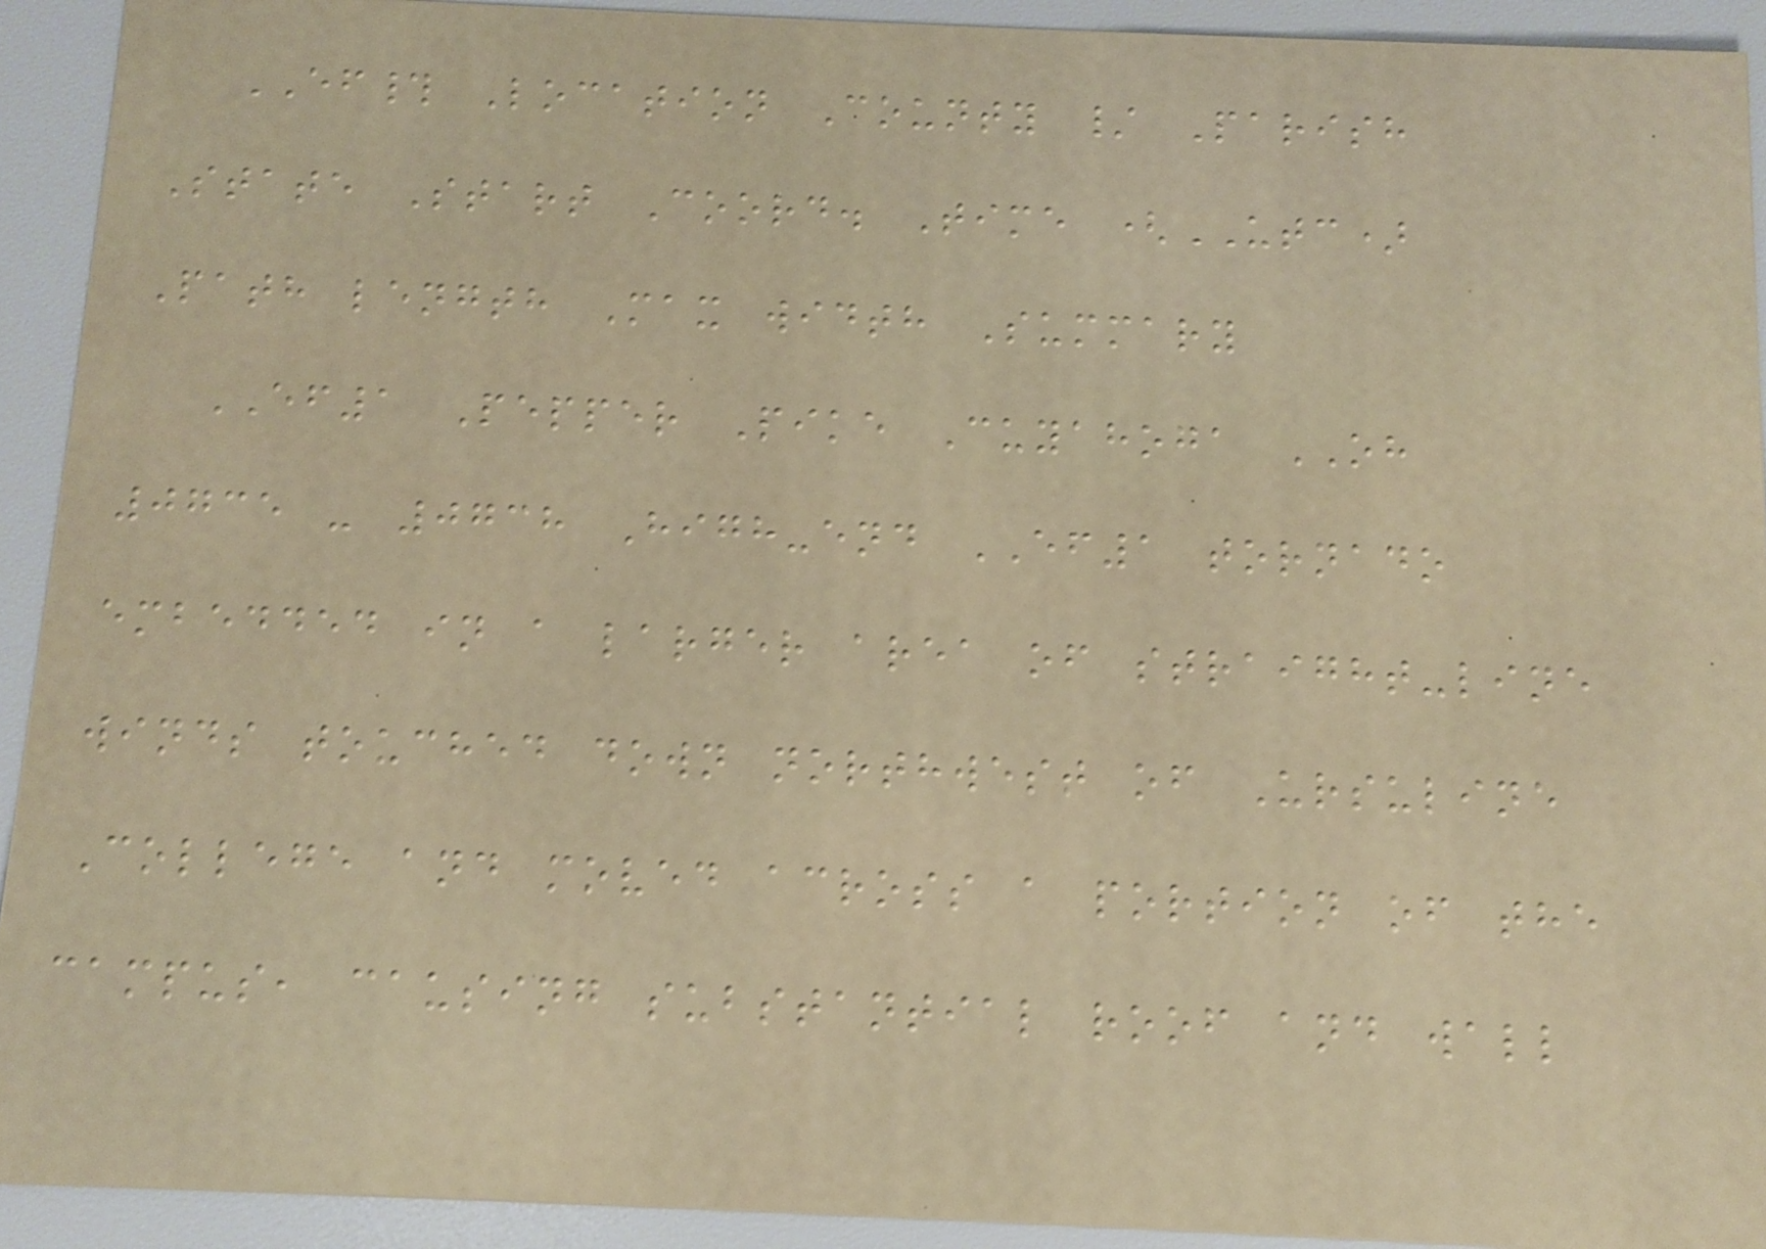EF# Location County / Parish
State Start Coord. Time (UTC)
Path length Max width Summary
EF1 Pepper Pike Cuyahoga OH
0735 - 0738 High-end EF1 tornado
embedded in a larger area of straight-line
winds touched down northwest of Ursuline
College and moved across a portion of the
campus, causing substantial roof and wall
